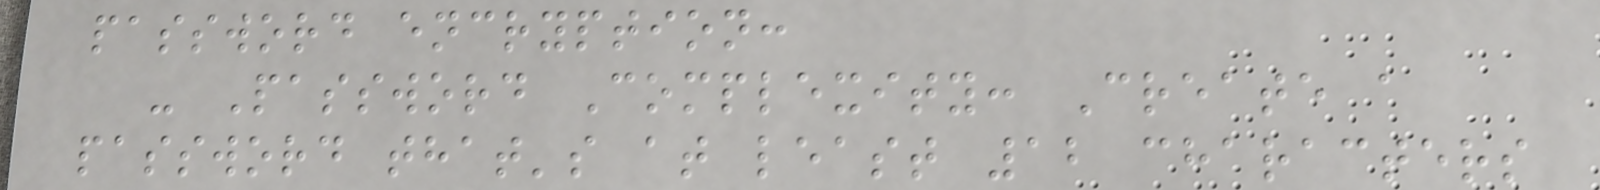password encryption:
- Password Complexity: Create a
password that's at least 12 characters
